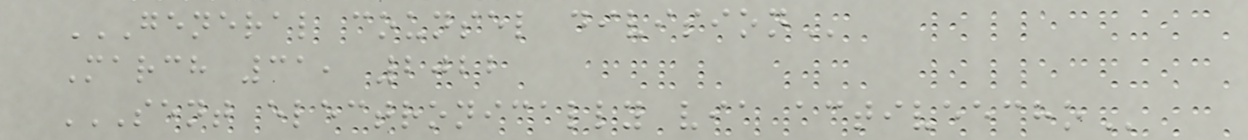GENERAL COUNSEL DIVISION
March 31, 2022
SENT ELECTRONICALLY VIA ACTIVEECHO
